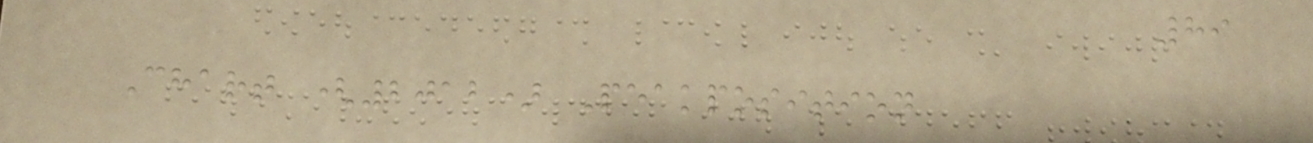89
Chart (2012) Peakposition
